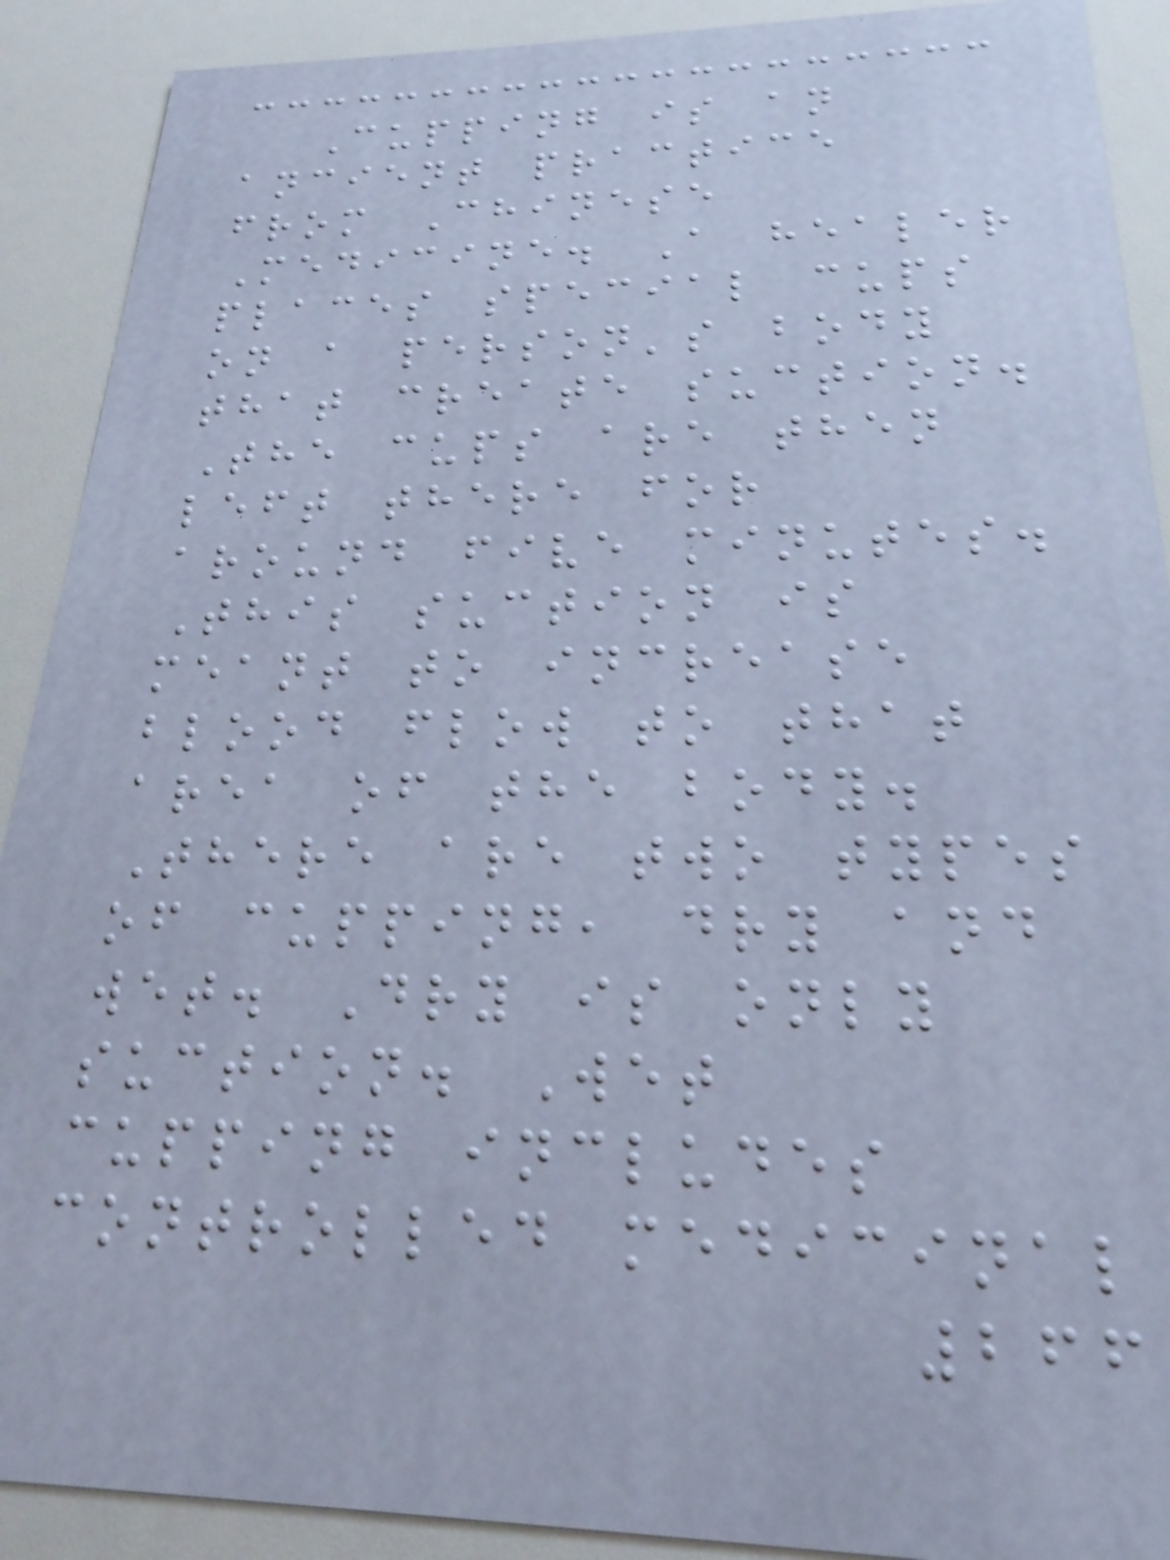Cupping is an
ancient practice
from Chinese
Medicine. A healer
places special cups
on a person's body
that create suction.
The cups are then
left there for
around five minutes.
This suction is
meant to increase
blood flow to that
area of the body.
There are two types
of cupping, dry and
wet. Dry is only
suction. Wet
cupping includes
controlled medicinal
266
